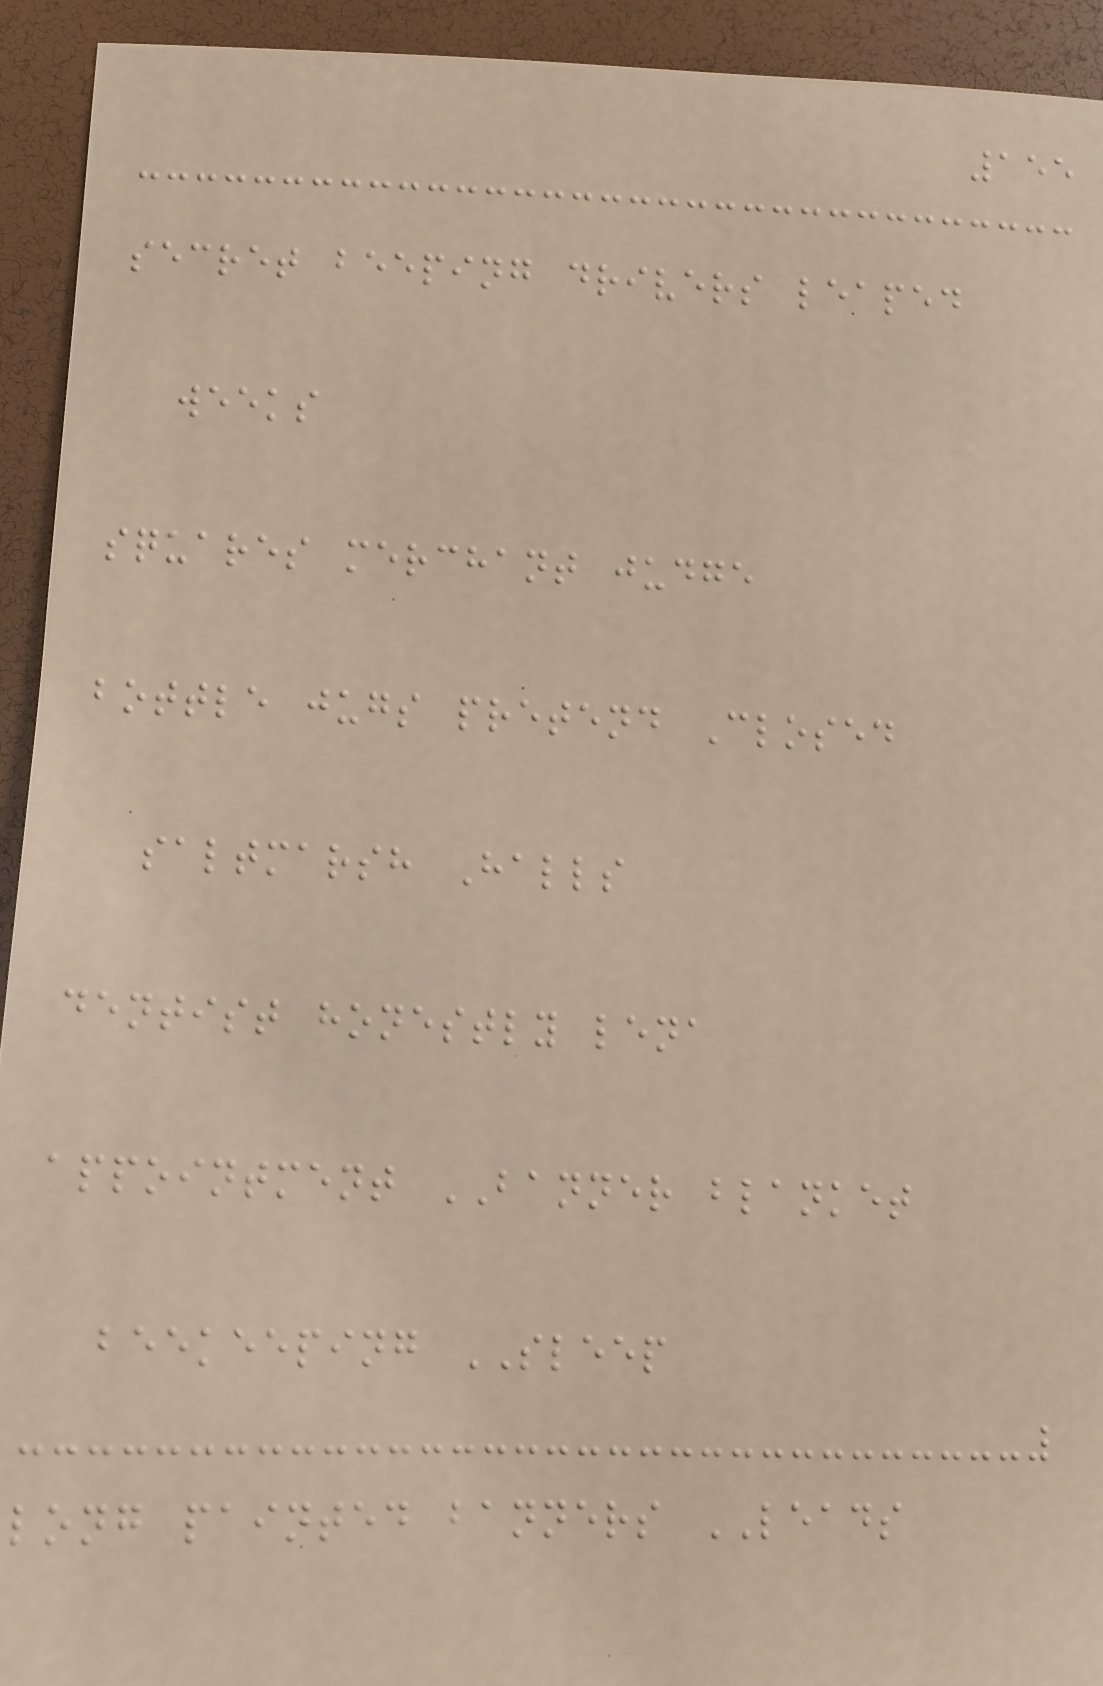155
secret beeping drivers leaped
weeks
squares merchant judge
bottle jugs pretend Closed
saltmarsh Halls
dentist honestly lena
appointment BANNER blanket
beekeeping SLEEP
long painted banners LEADS
